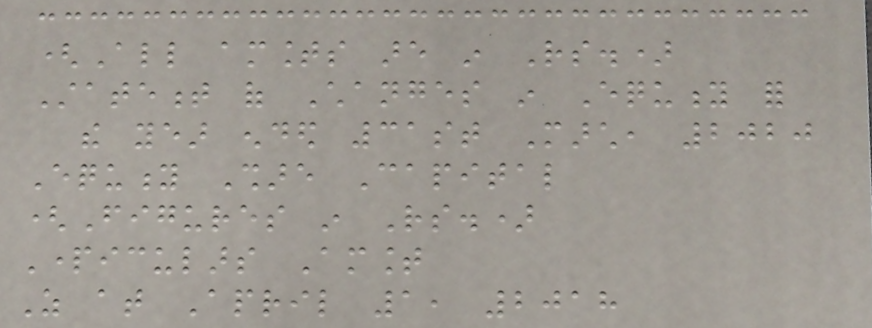(All amounts are in Rs.)
Statement of Changes in Equity for
the year ended 31st March, 2020
Equity Share Capital
(Figures in Rs.)
Particulars Amount
As at April 1, 2018
